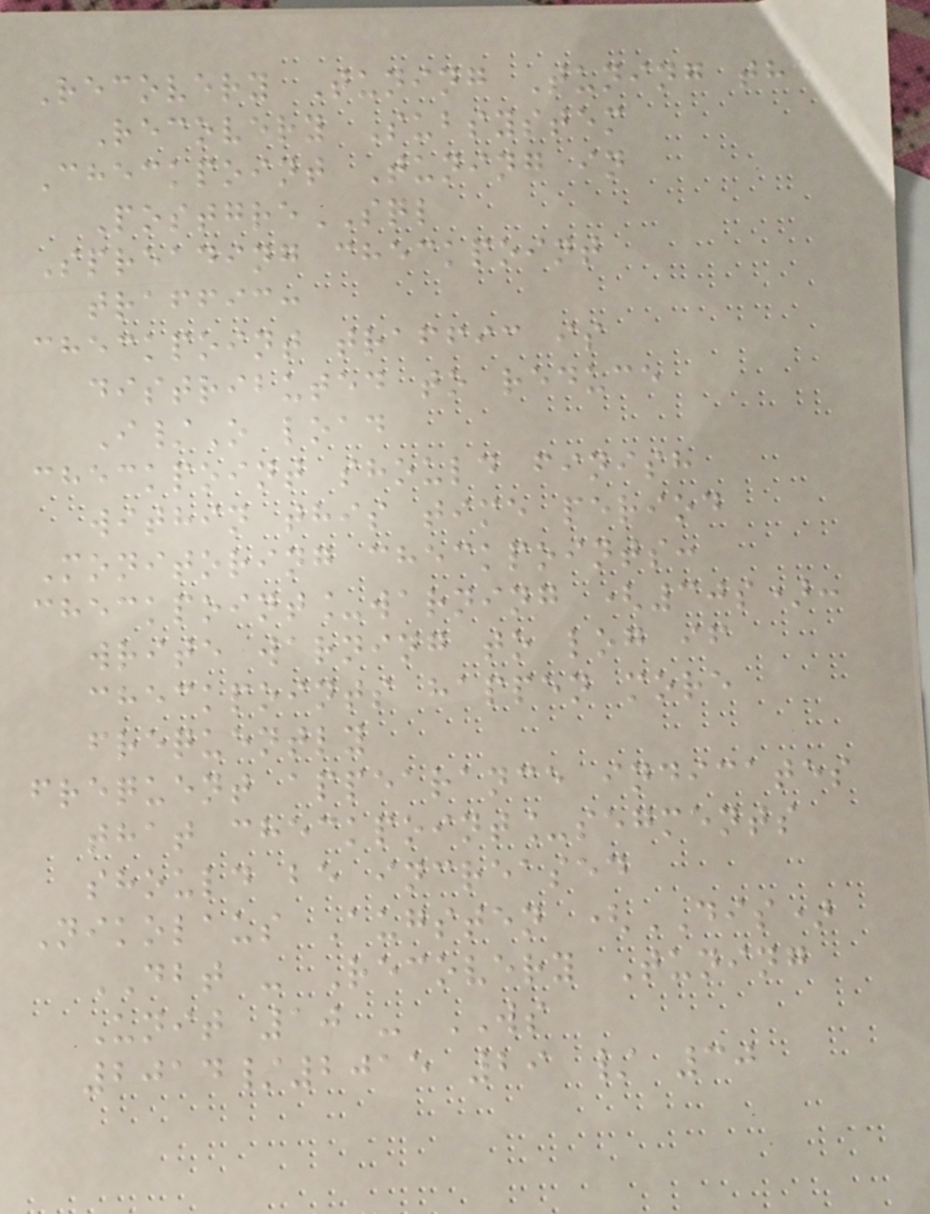Recovery Tuning Tuning the
Recovery Subsystem
Checkpoint Tuning in
PostgreSQL
Spreading checkpoint
traffic:
checkpoint traffic is
distributed to reduce
I/O load
checkpoint should finish
within this time period
Monitoring checkpoints:
checkpoint_warning (30s):
write warning to log if
checkpoints happen more
frequently
frequent appearance indicates
that checkpoint_segments
should be increased
Nikolaus Augsten (DIS)
DBT - Recovery Tuning
Unit 10 - WS
2014/2015 29 / 30
